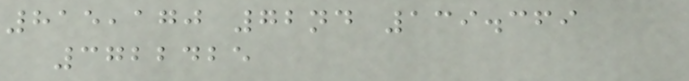815,170 72nd 139.369
3722425
